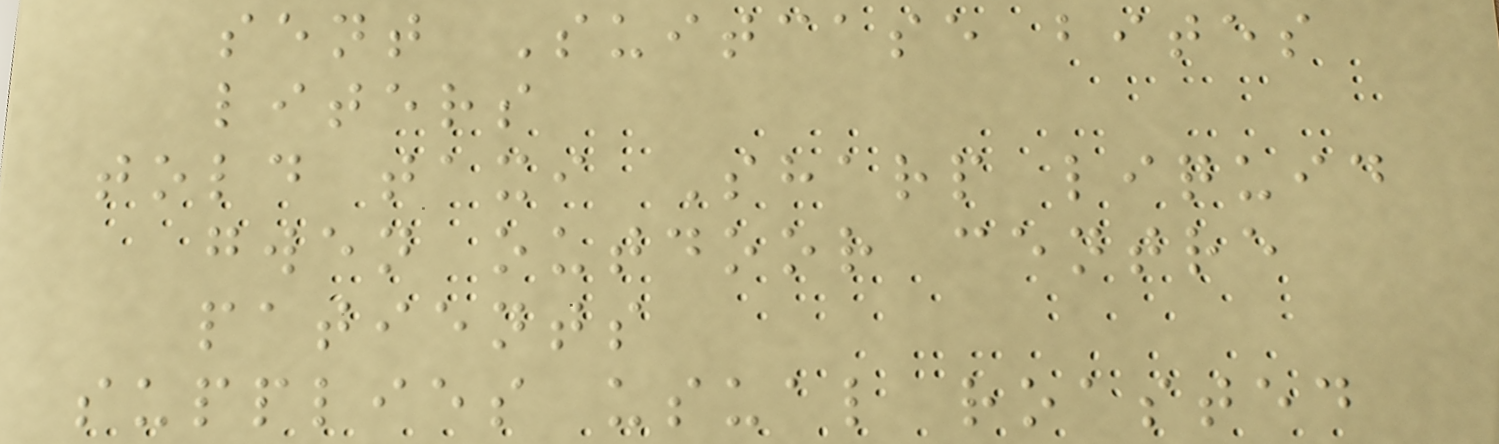sent Suitcase bites
liters
told taxi Sharp liquid
gwen outdoor centre
patients
supplies usual roasted
